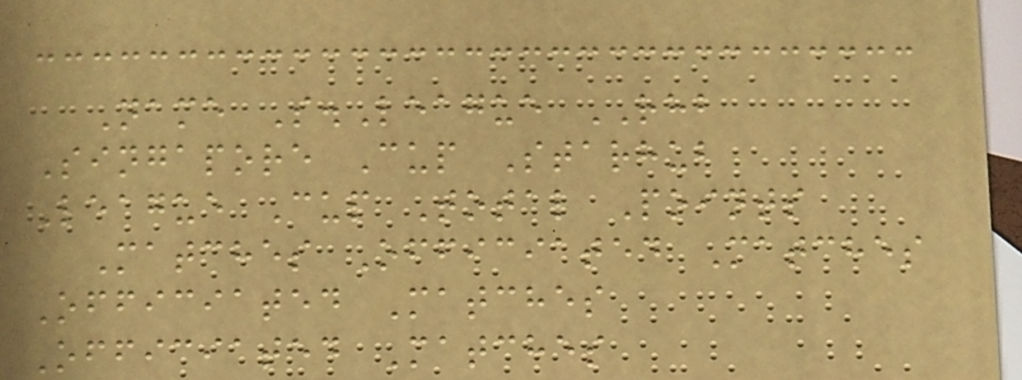Name S.League RHB
Singapore Cup Starhub
League Cup Total Points
Matches Officiated Matches
Officiated Matches
Officiated Matches
